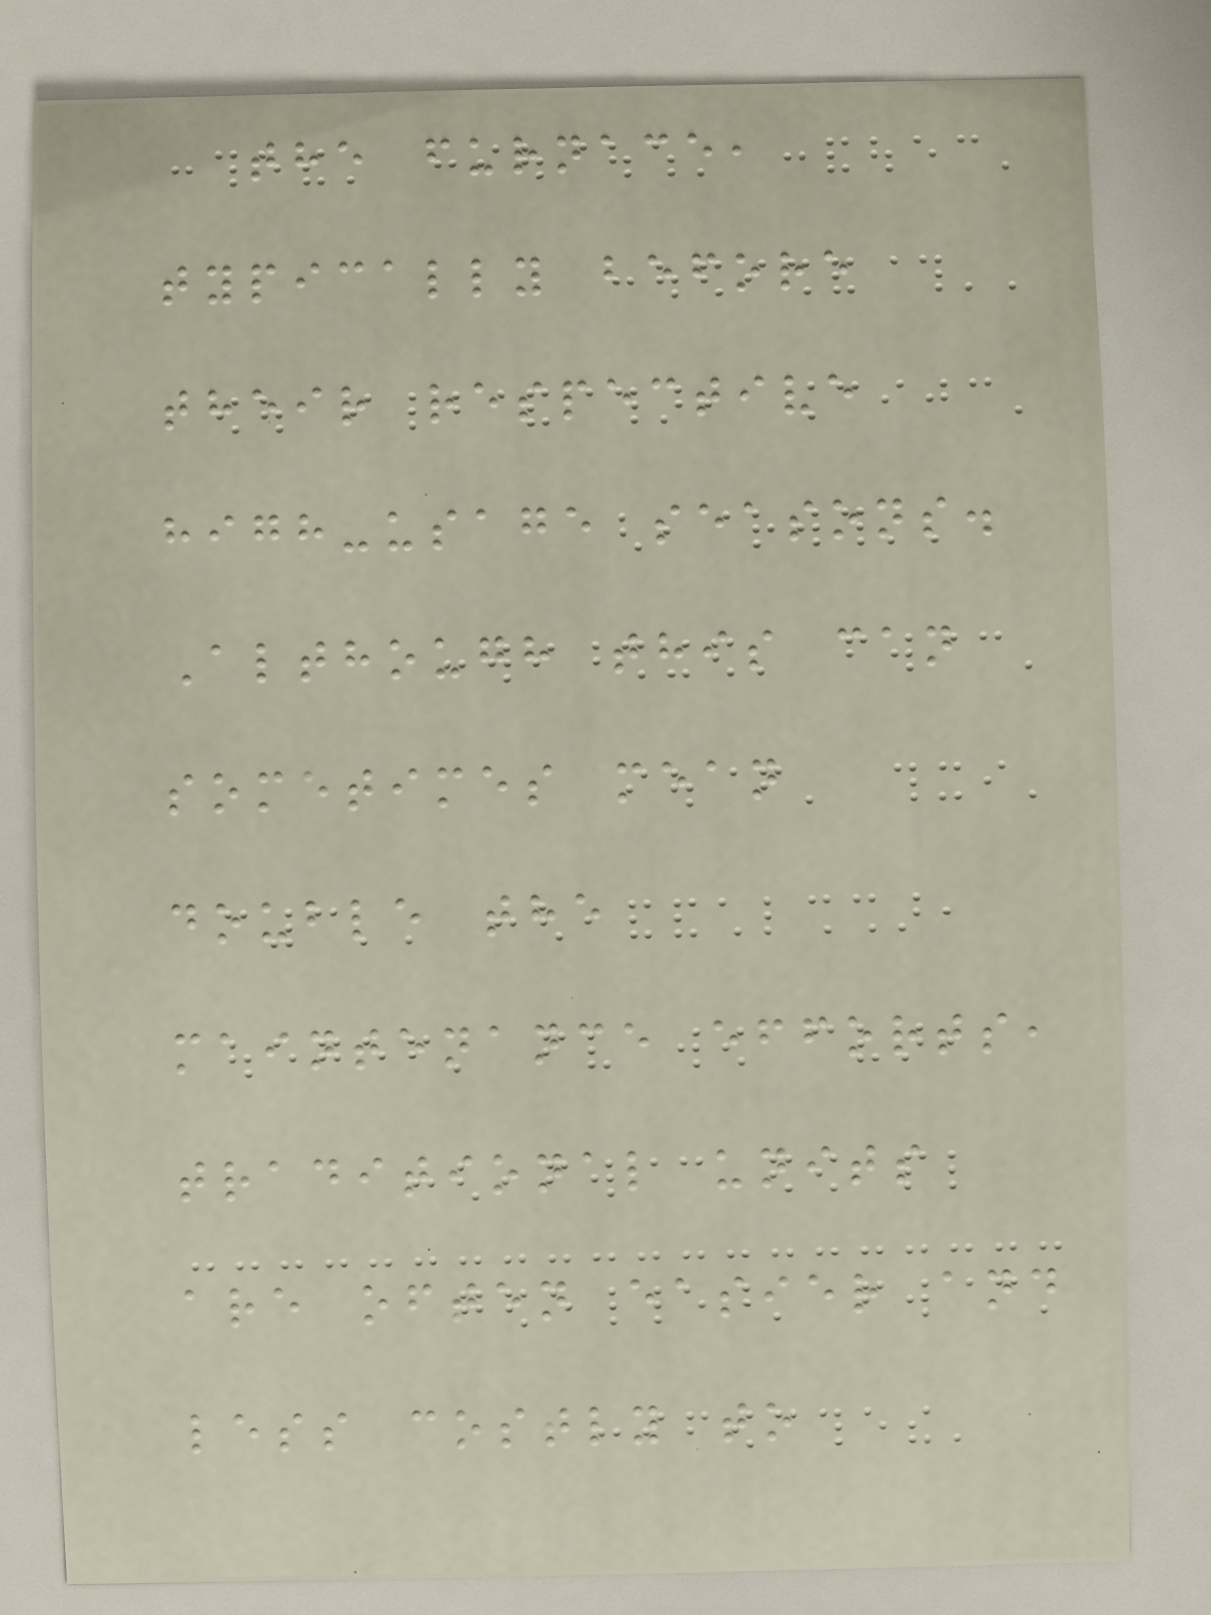the furnace,
typically before
their respective
high-usage seasons.
Although this can
sometimes mean
double the
maintenance efforts,
traditional units
are often easier and
less costly to
